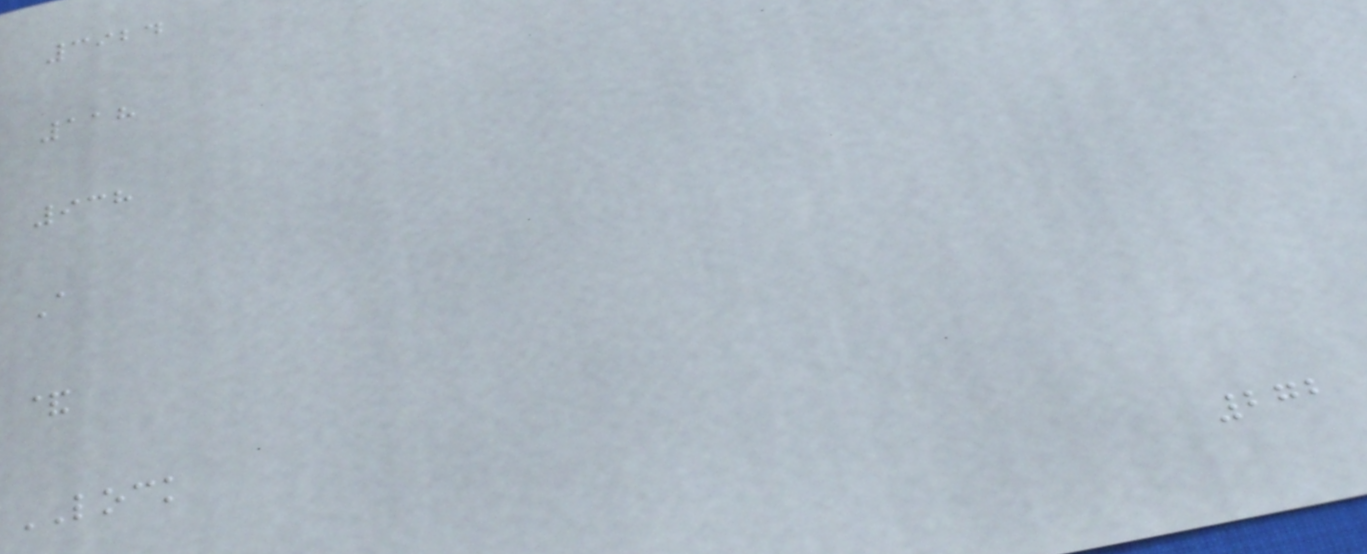3924
118
938
A
&
LOCK
272
